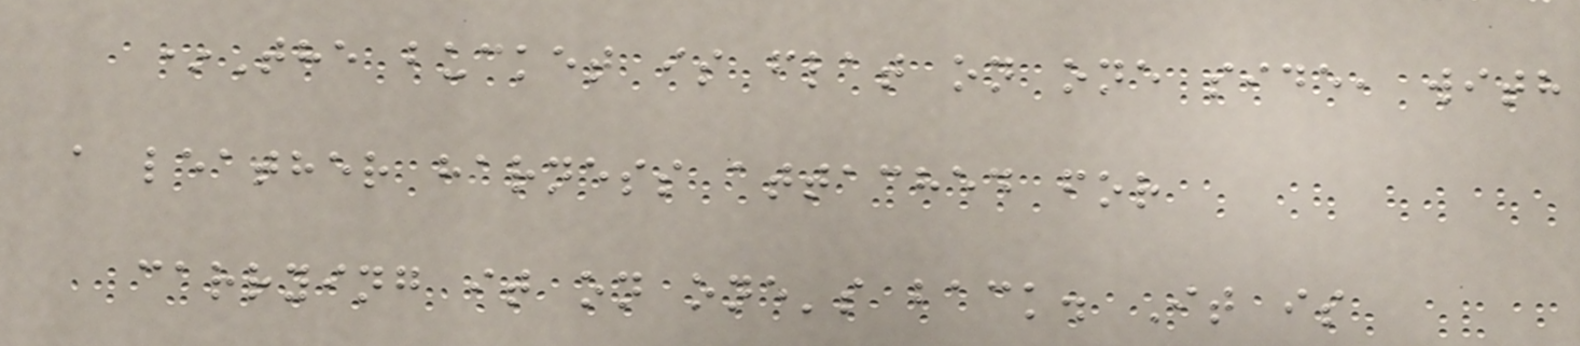*The bucket is flat on one side, with
a leather harness attached for
carrying it on one's back. It is
